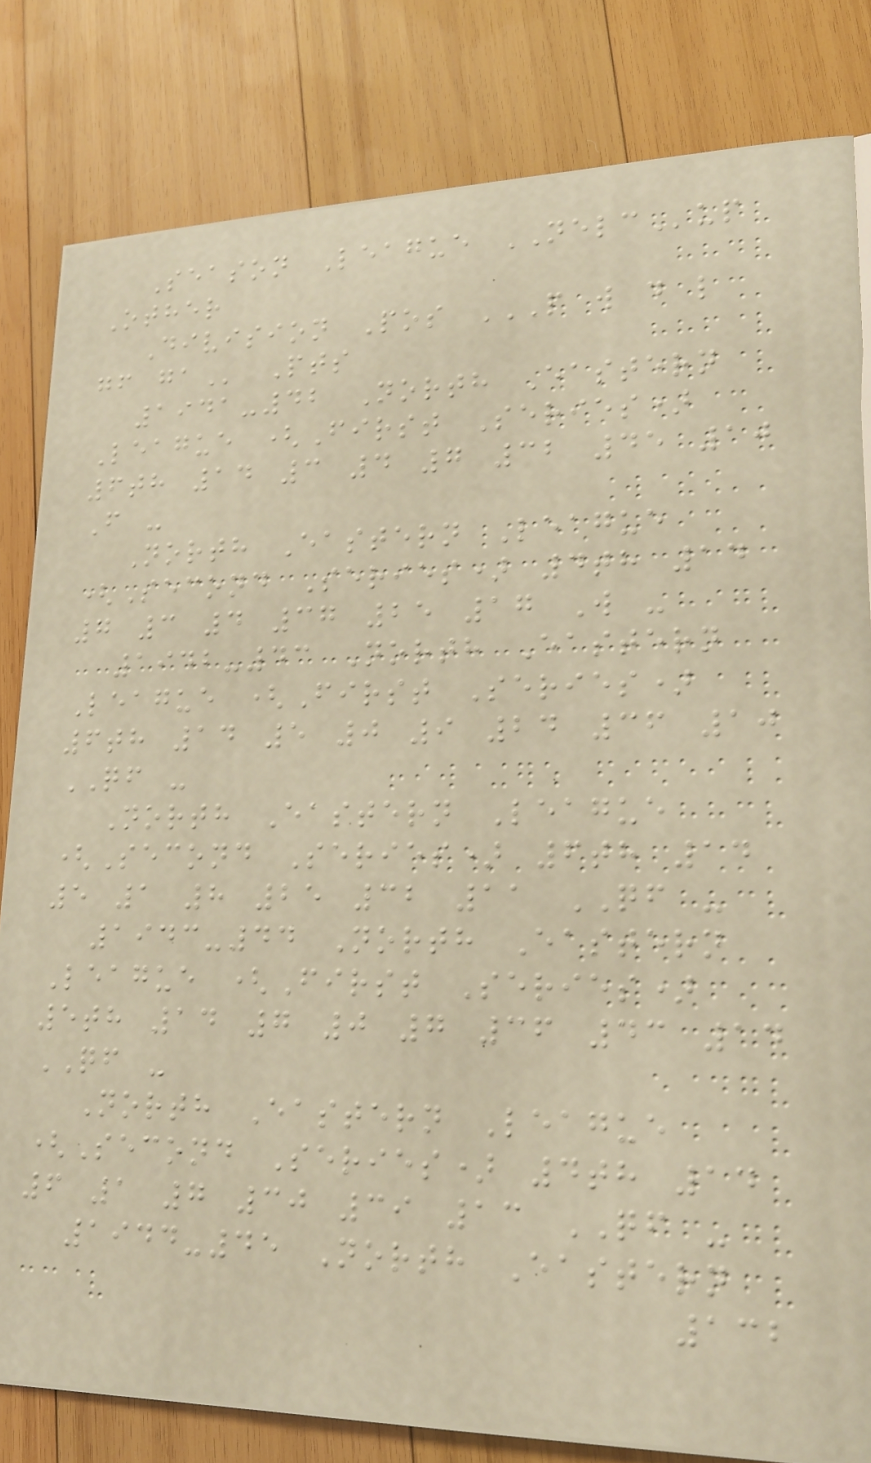Season League NELCup
Other
Division Pos P W D L
GF GA Pts
1941-42 North Eastern
League (First Series)
6th 14 3 4 7 32 45 10
F -
North Eastern League
(Second Series) 4th 14
7 3 4 37 25 17 W -
1942-43 North Eastern
League (First Series)
6th 14 5 0 9 24 36 10
QF -
North Eastern League
(Second Series) 6th 14
5 1 8 25 32 11 QF -
1943-44 North Eastern
League (First Series)
5th 14 7 0 7 36 43 14
QF -
North Eastern League
(Second Series) 4th 14
6 1 7 30 39 13 QF -
1944-45 North Eastern
132
